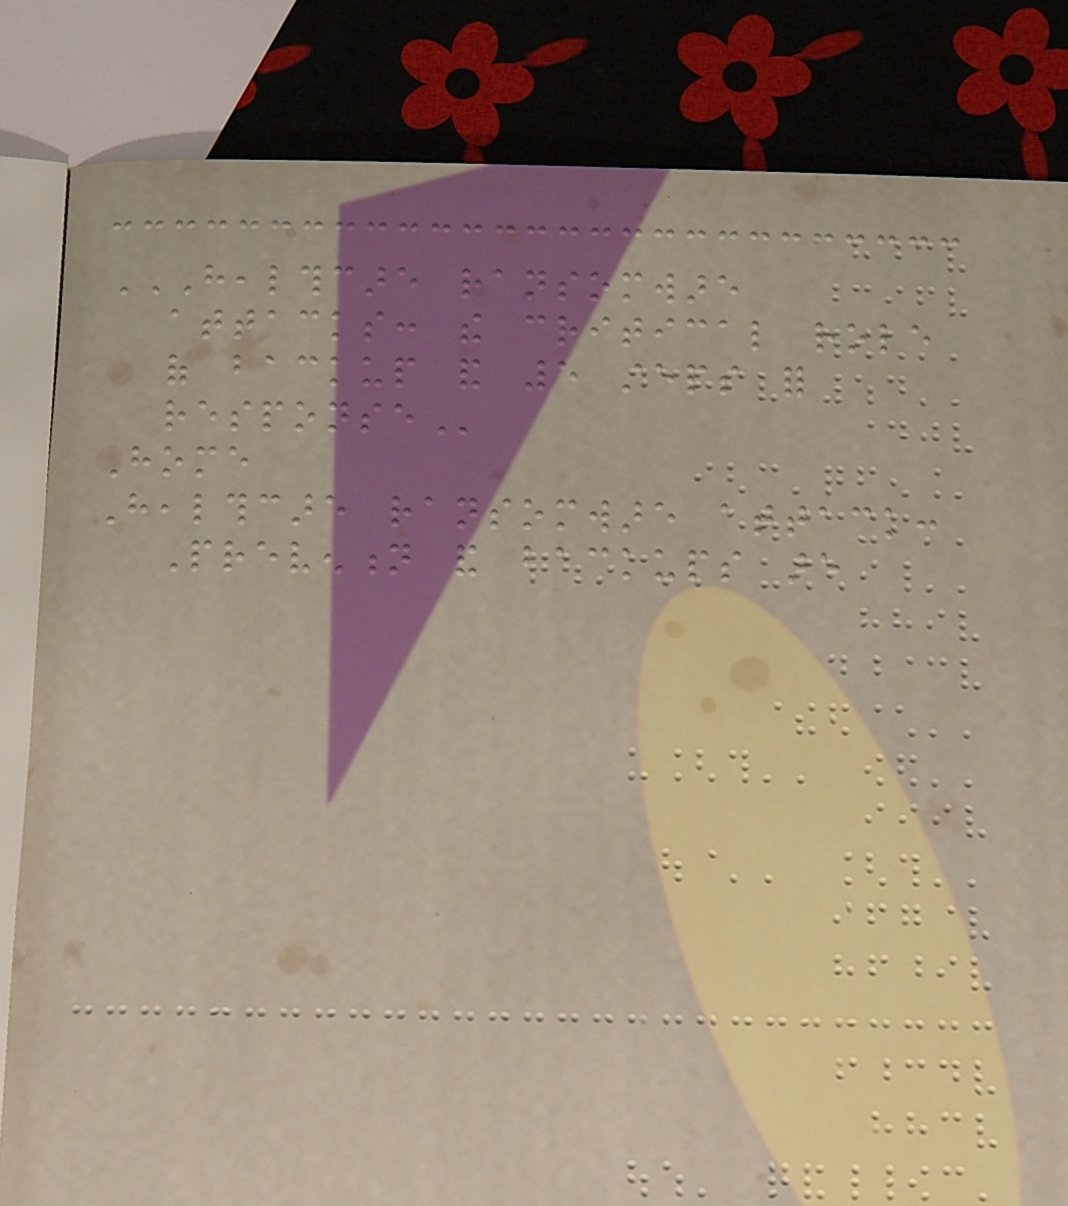HEALTHCARE RANSOMWARE
ATTACKS: THE CRITICAL ROLE
OF BACKUP AND 5 STEPS FOR
RESPONSE
Home
Healthcare ransomware attack:
Prevention and backups are
